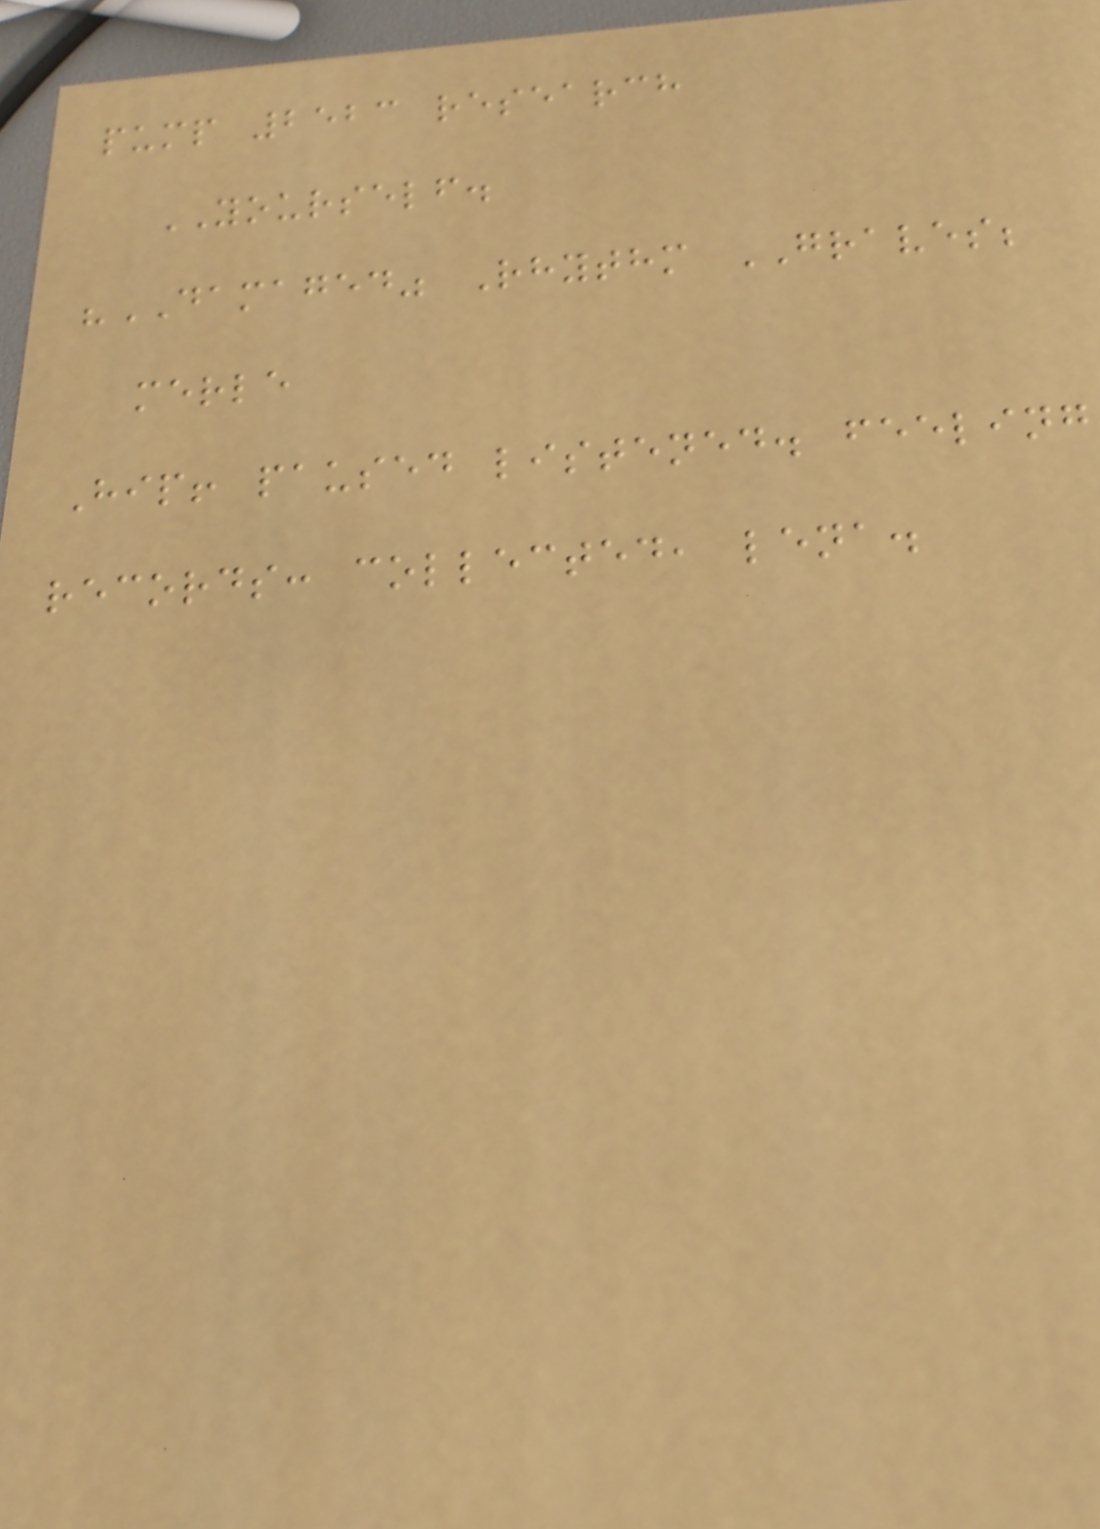pump 2523 research
YOURSELF.
"DAMAGED" Rhythm GRAVES;
merle
Hip! paused listened. feeling
records: collected, lena.
